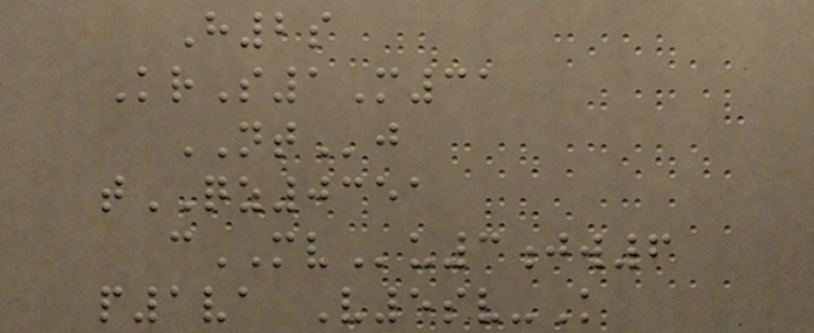H2s
KrS1M31
NTj
tQZ0351
cMVu3jw6
p1va V5sv-K
